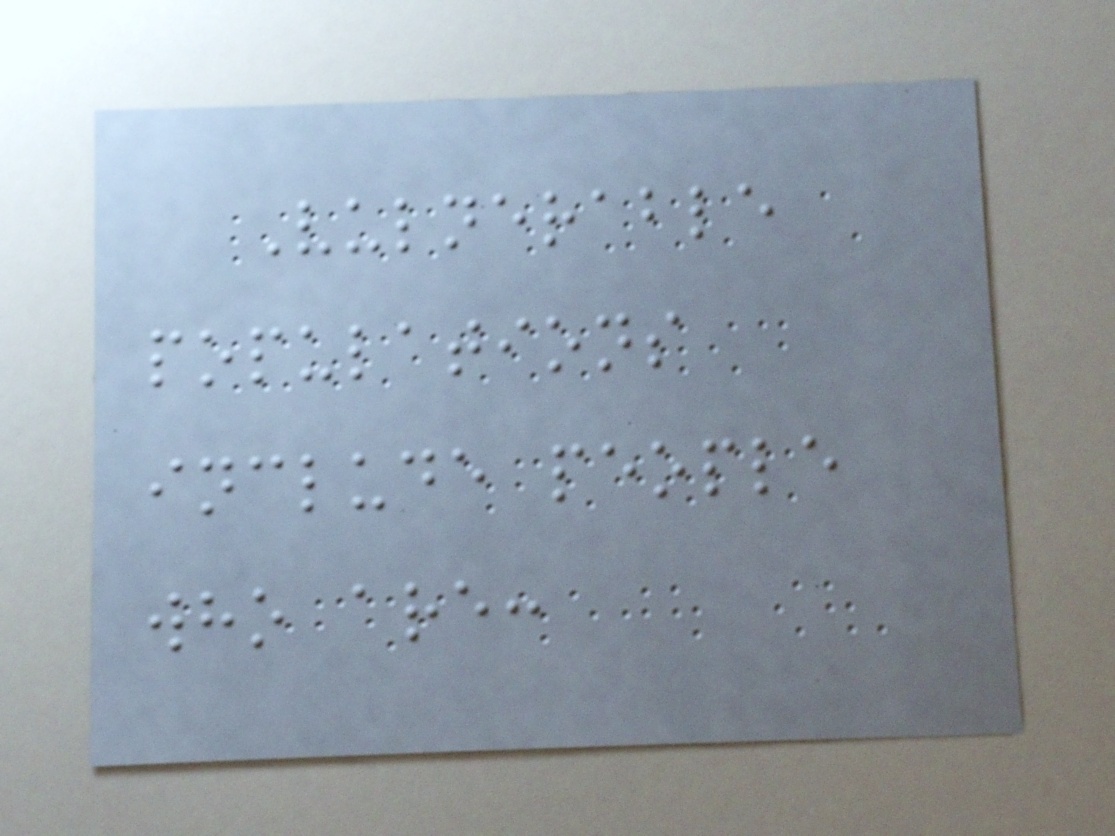Vulnerable
populations
include people
who are:
